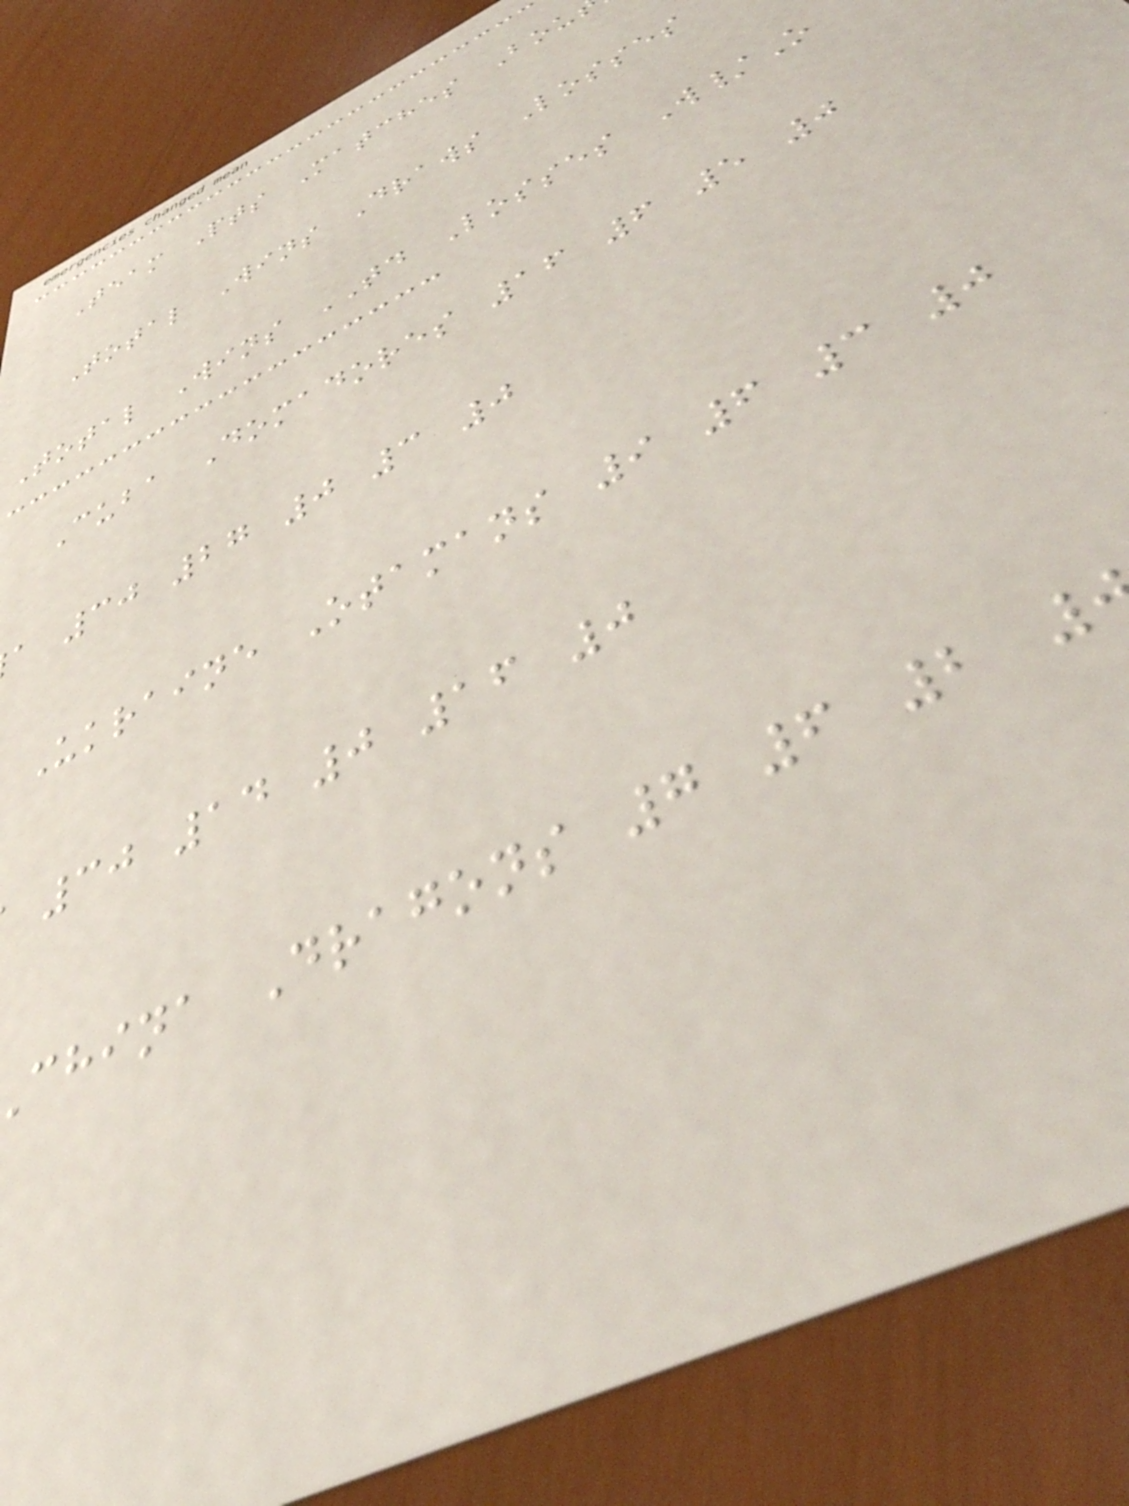Team Pts Matches Bou
Total Wins Draws Losses
Total Wins TD Losses W/O
Cuba Domadores 16 6 5 0
a 30 27 0 3 0
Ukraine Otamans 9 6 3 0
30 14 0 16 0
china Dragons 7 6 2
